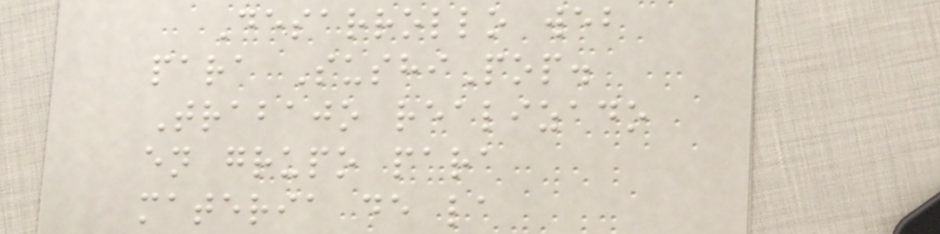Desarrollo web
para SushiPop.
Trabajo realizado
en grupo para
materia de la
